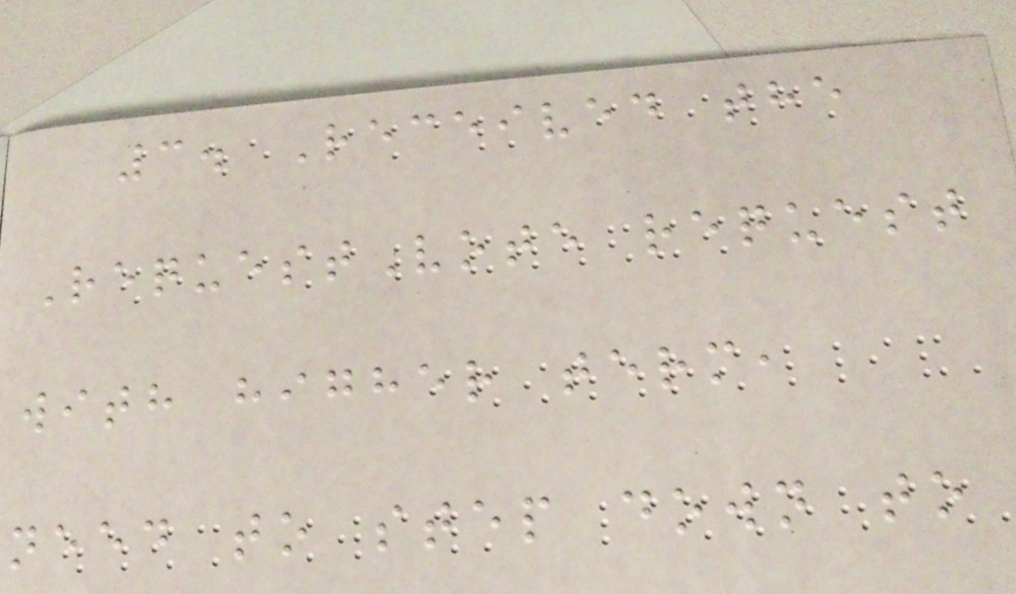3. Received the
RequestVote request
with higher term,
need to step down to
